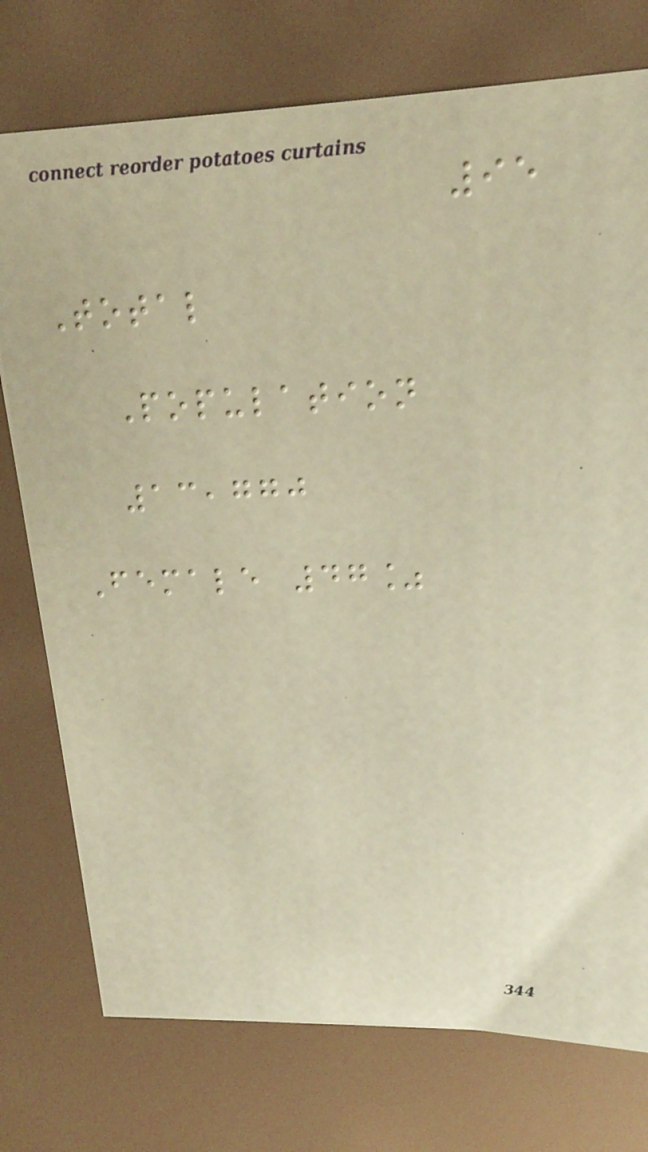95
Total
Population
13,770
Female 47%
